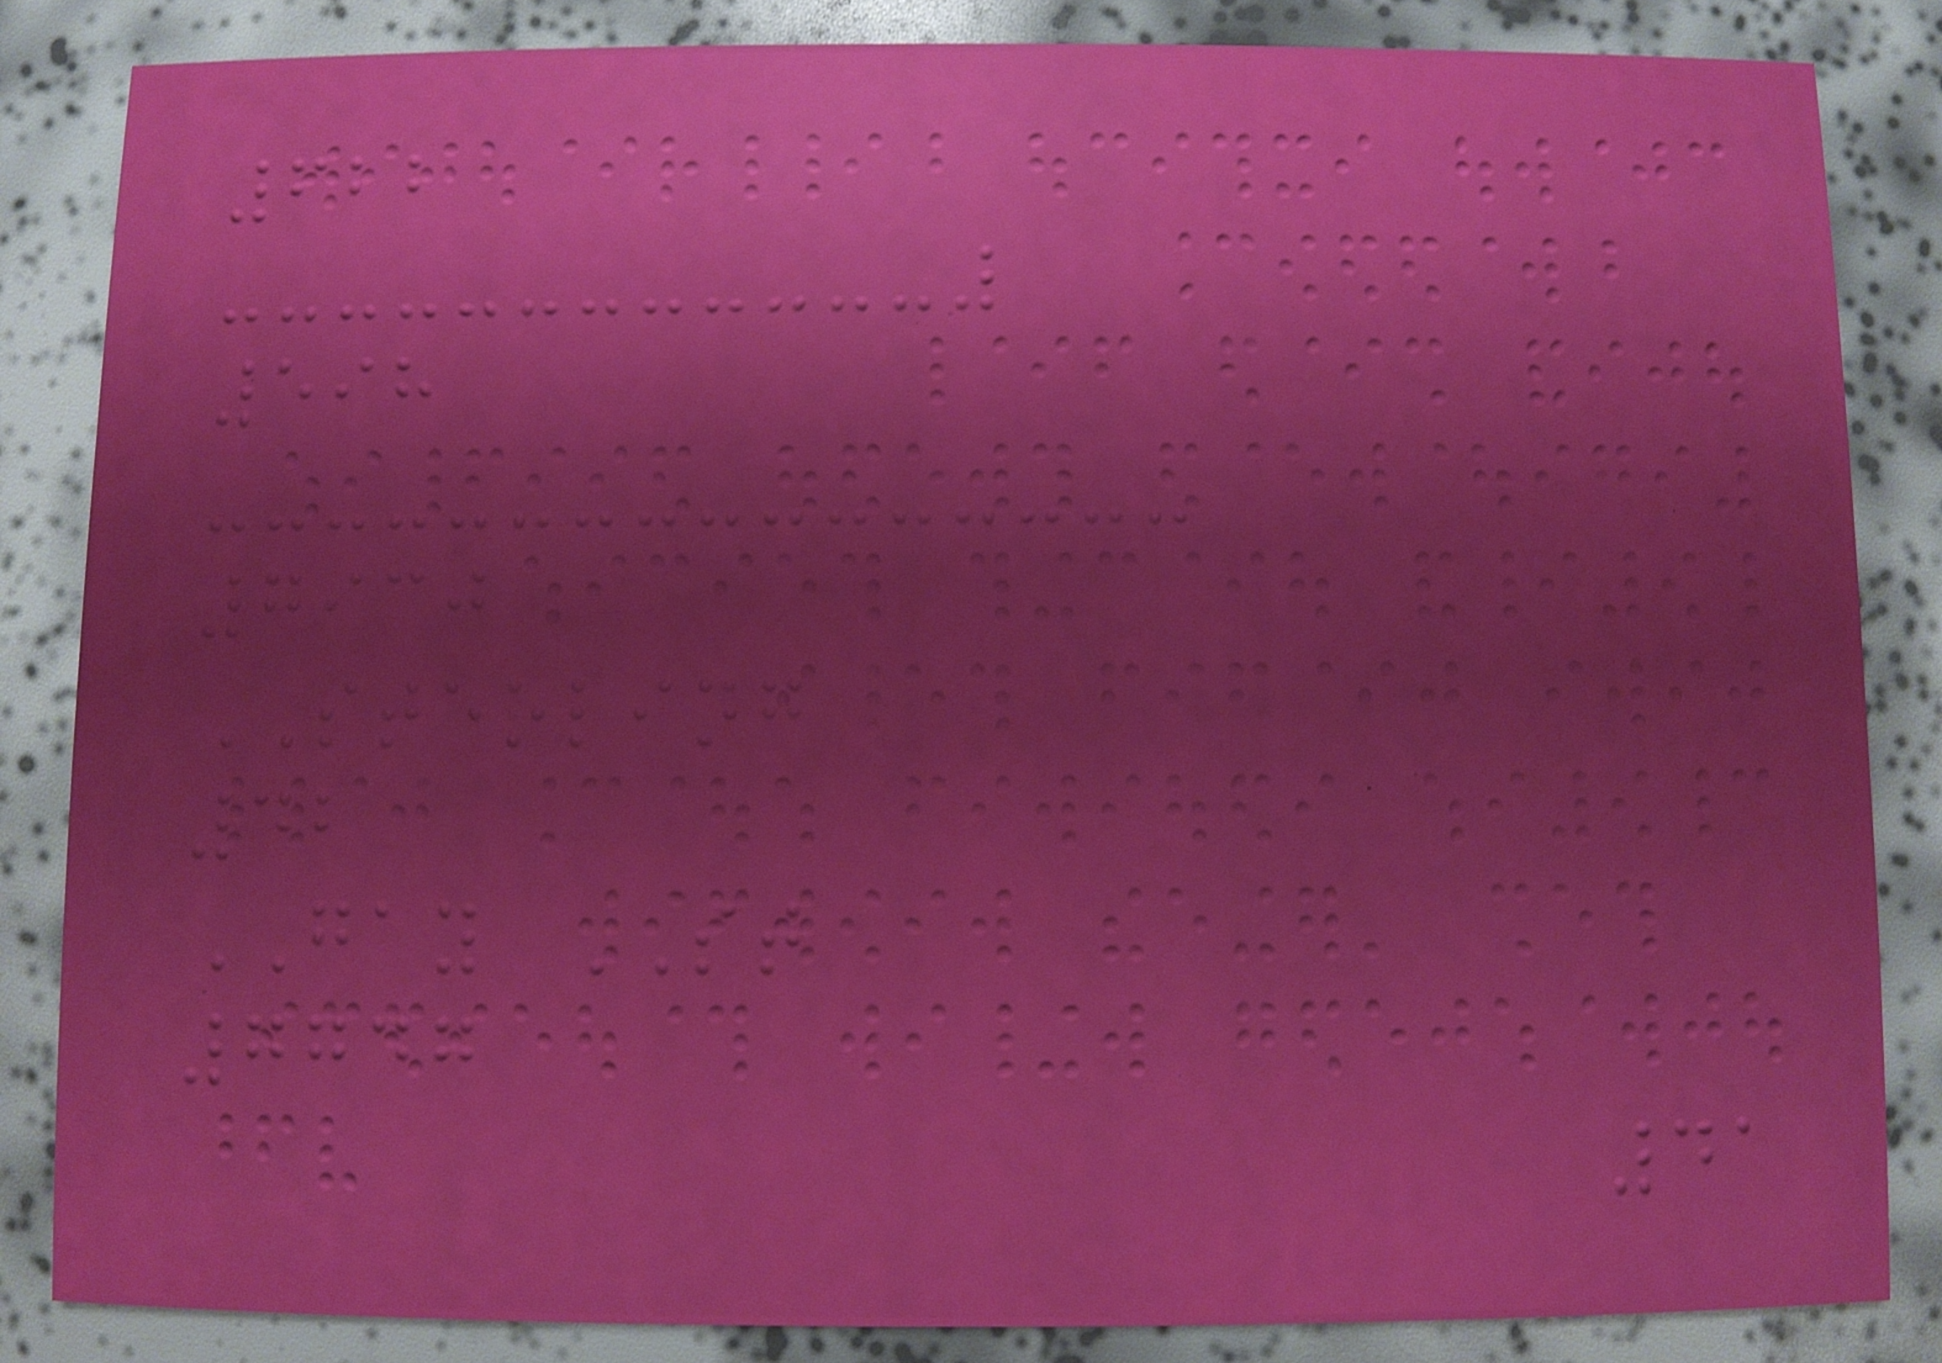622
598
7930
STERLING
42
GAY ST
7747
41
